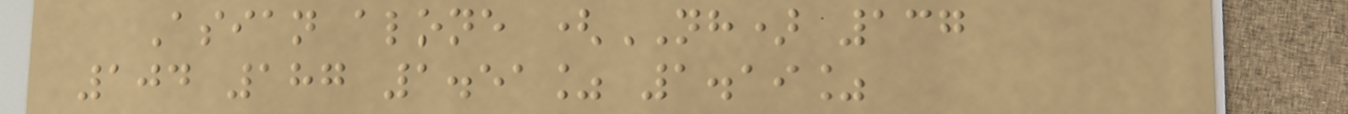Asian alone (NH) 137
104 187 1.51% 1.19%
